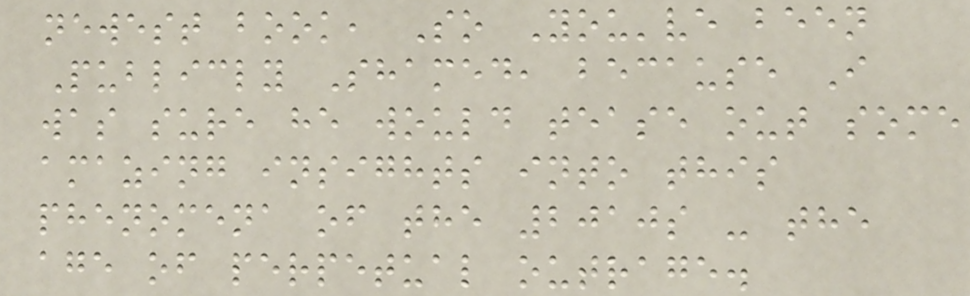newest book, So You've been
Publicly Shamed, because I
was sure he would tease out some
amazing insights into this
phenomena of the 2010s - the
age of perpetual outrage.
